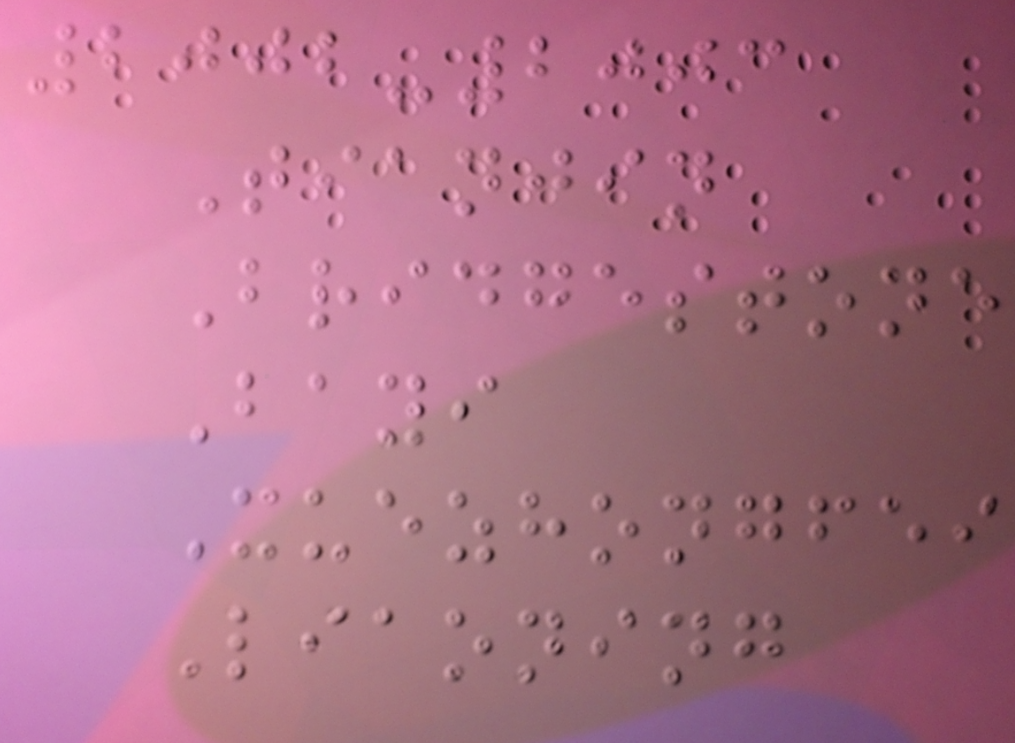2002-2003
Tianjin
Bridgestone
Bayi
Xuezhongfei
Liaoning
